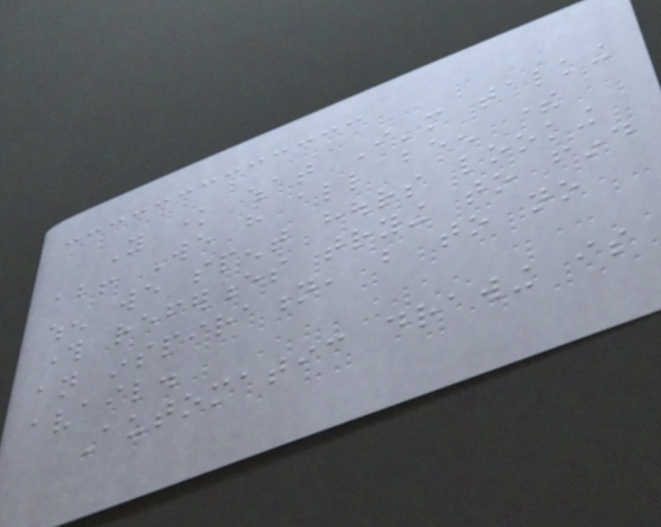You know what I'm talking
about! We have all been there
when we spent hours looking
through references trying to find
an inspiration, but to no
avail.
Automatic drawing is
